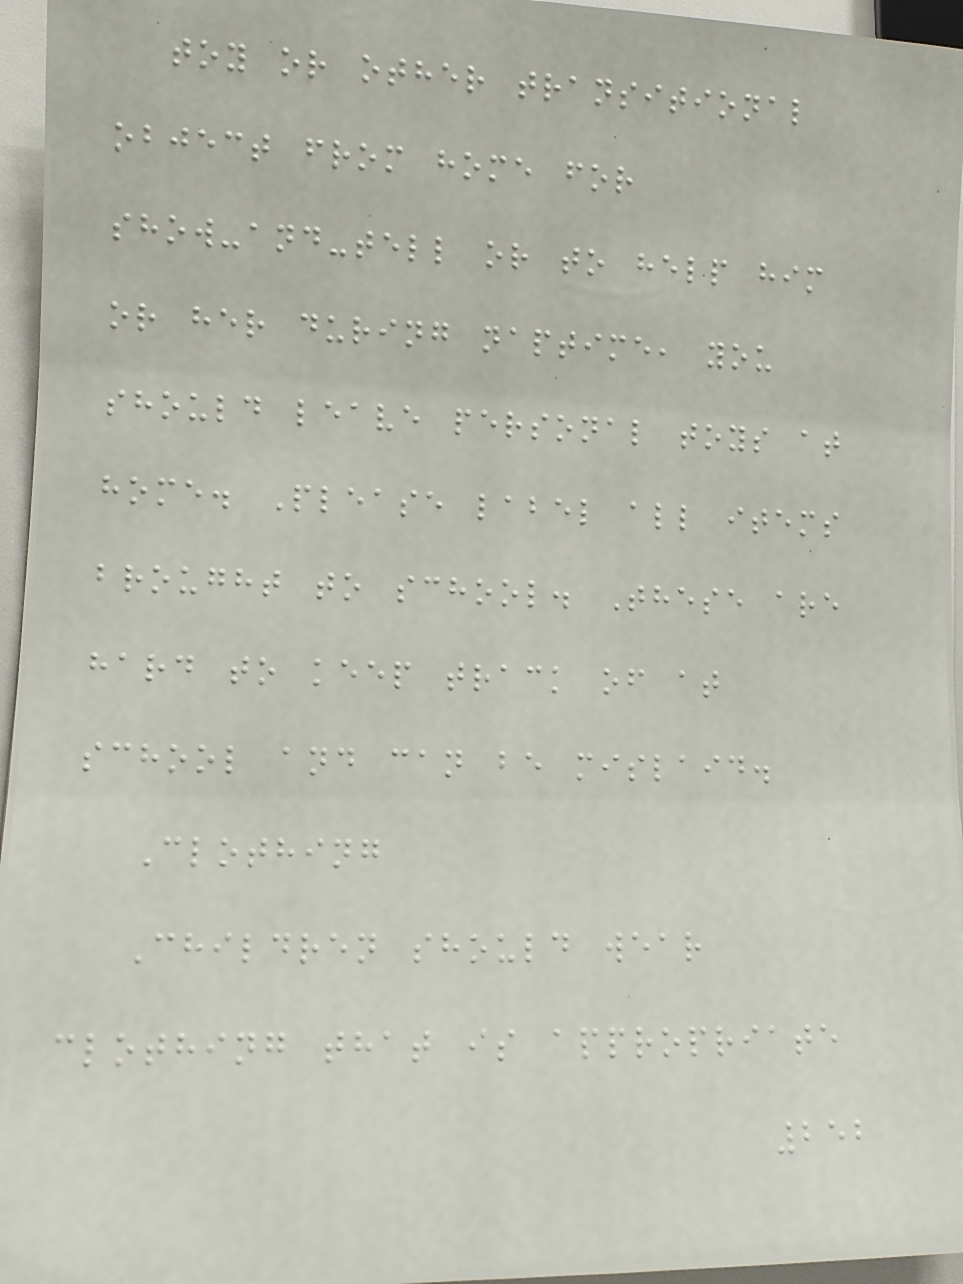toy or other transitional
object from home for
show-and-tell or to help him
or her during naptime, you
should leave personal toys at
home. Please label all items
brought to school. These are
hard to keep track of at
school and can be mislaid.
Clothing
Children should wear
clothing that is appropriate
252
